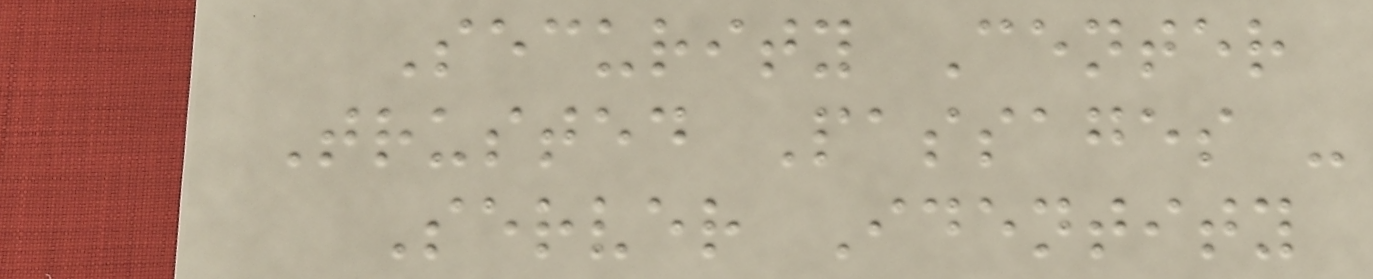Security Center
Trusted Passages -
Server Identity
